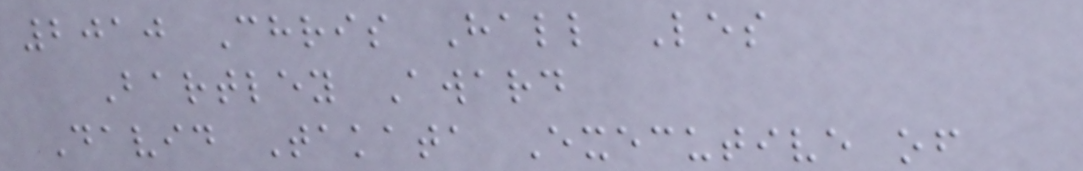2010 Chris Hall Les
Bartley Award
David Takata Executive of
